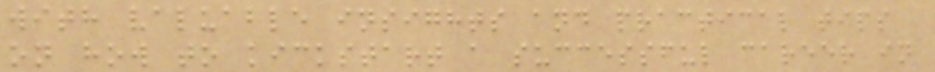with valuable insights and practical tips
on how to kickstart a successful career in
